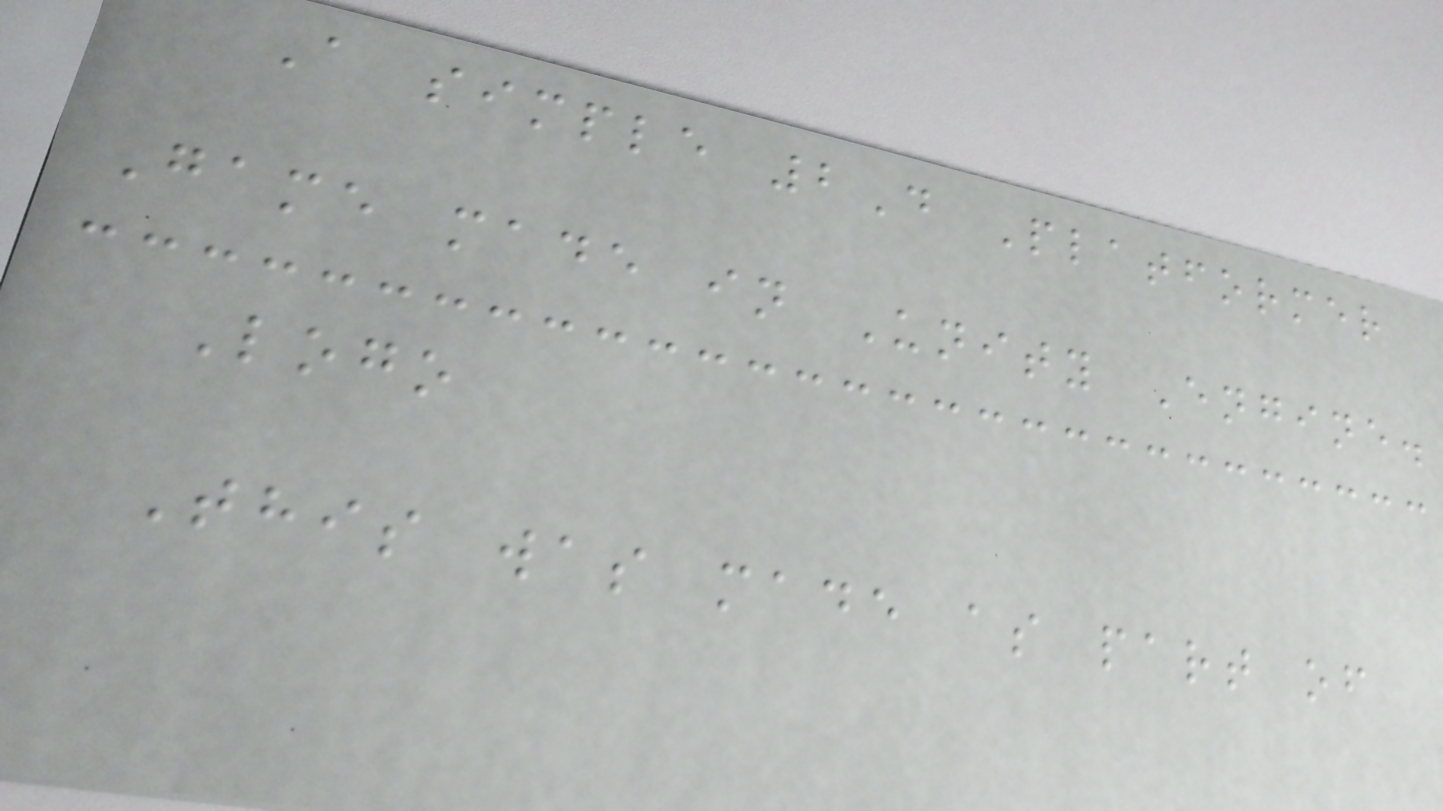A simple 2D Platformer
Game made in Unity Engine.
Logo
This was made as part of
